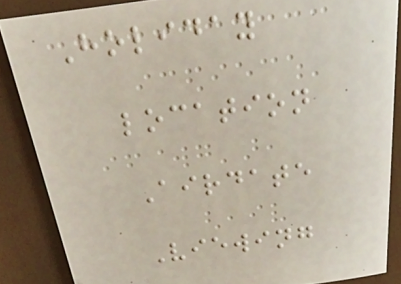Holiday
location
Airdate
Viewing
